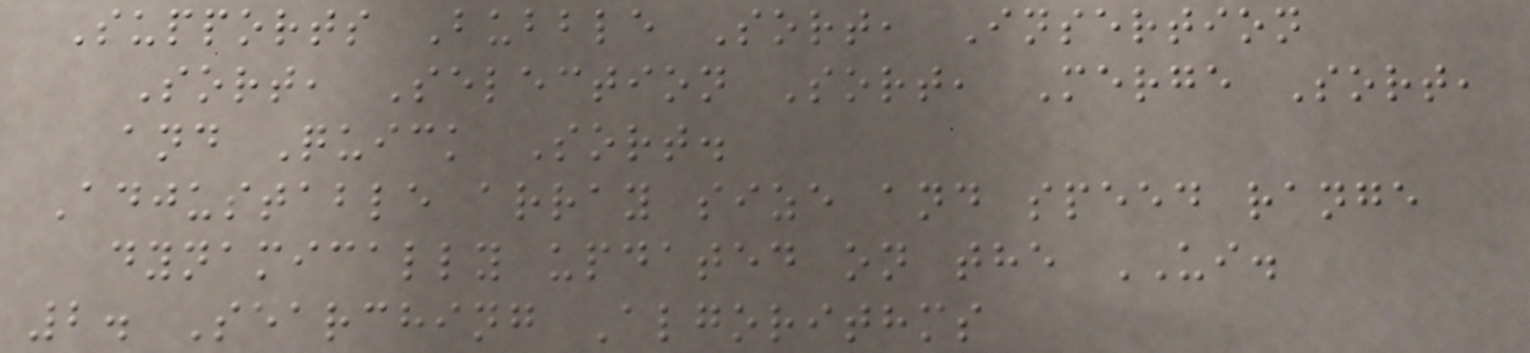Supports Bubble Sort, Insertion
Sort, Selection Sort, Merge Sort,
and Quick Sort.
Adjustable array size and speed range
dynamically updated on the UI.
2. Searching Algorithms
